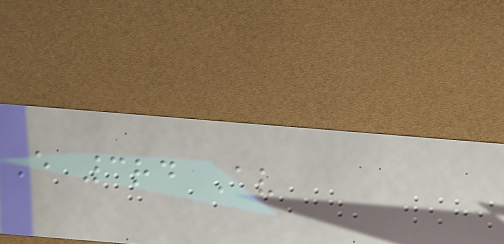E 3rd Av
